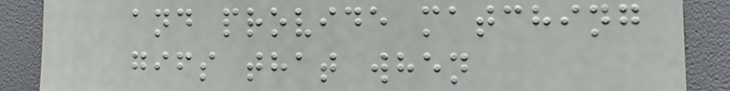and provide matching
gifs that when
